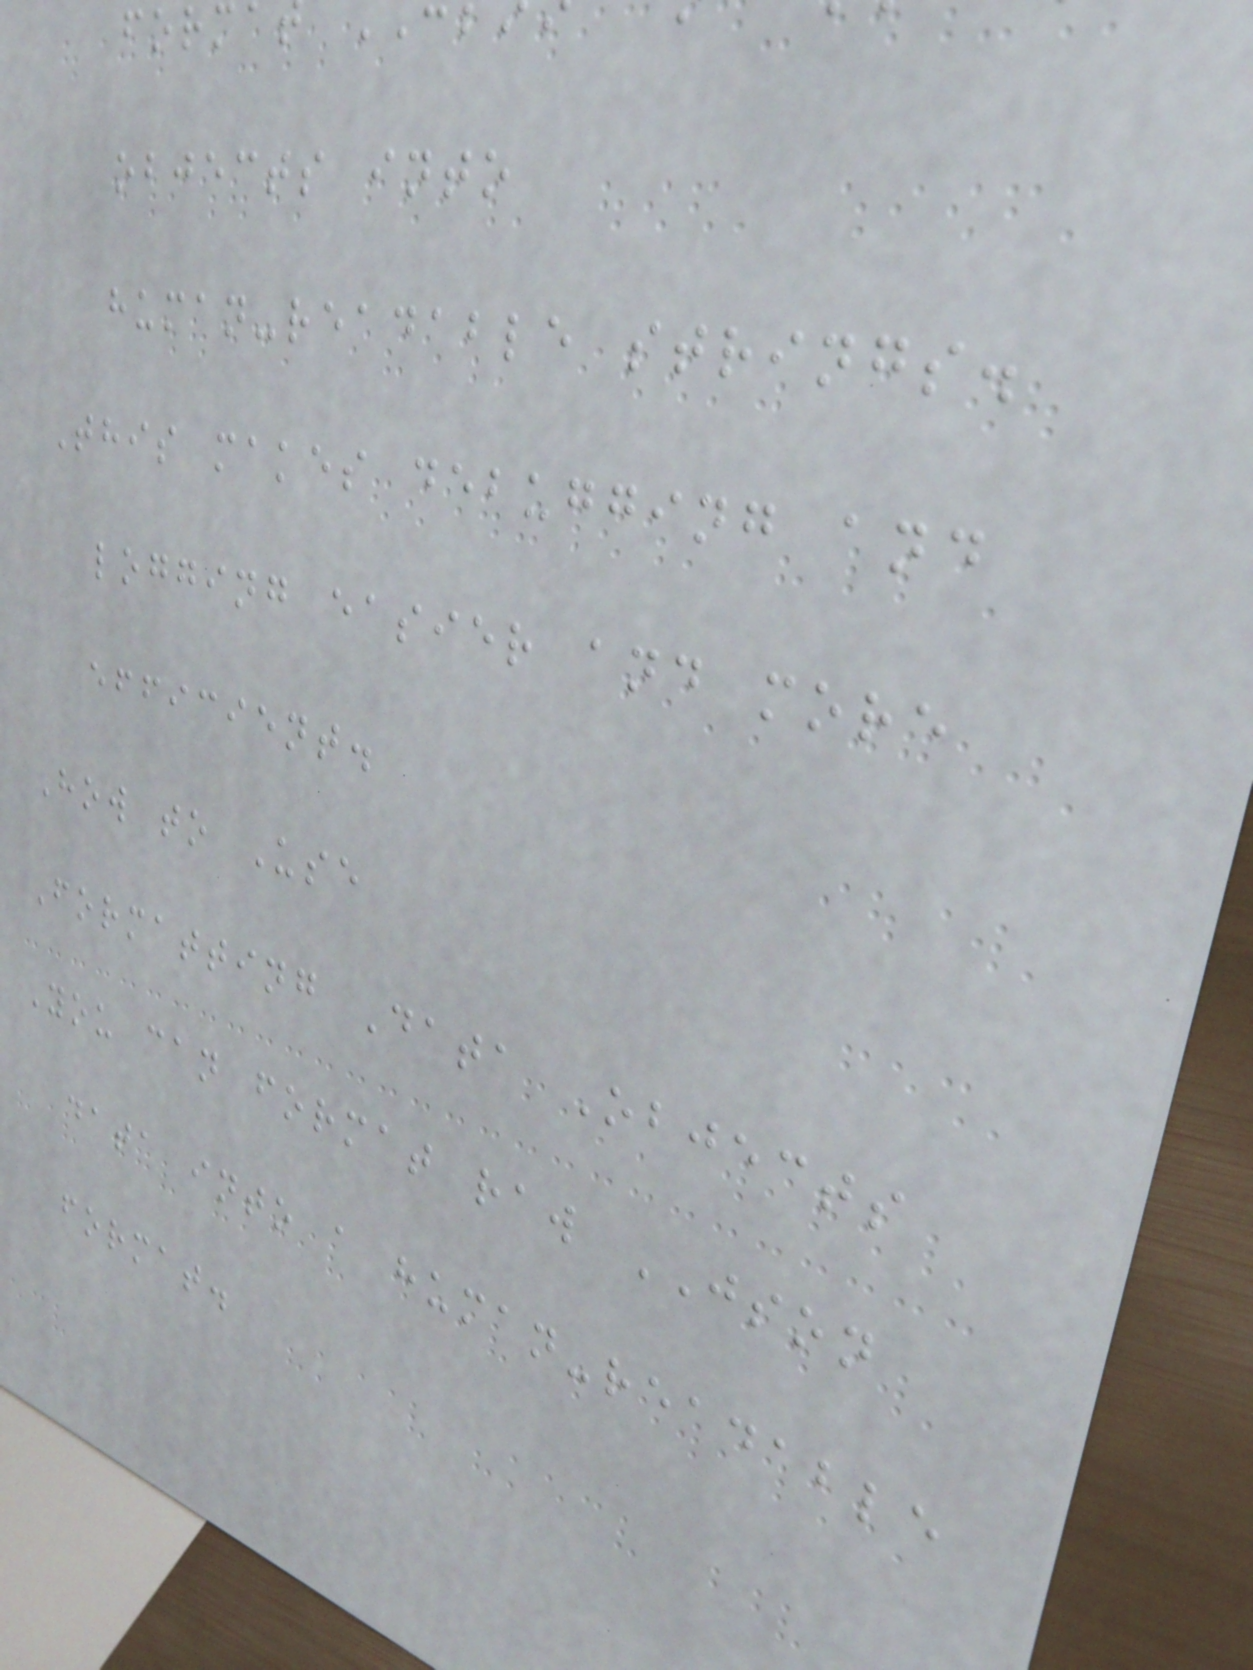objects into
human-readable strings.
This makes debugging and
logging easier and more
efficient.
How to Use
Formatting Data Objects
You can format raw JSON
data into a human-readable
format.
